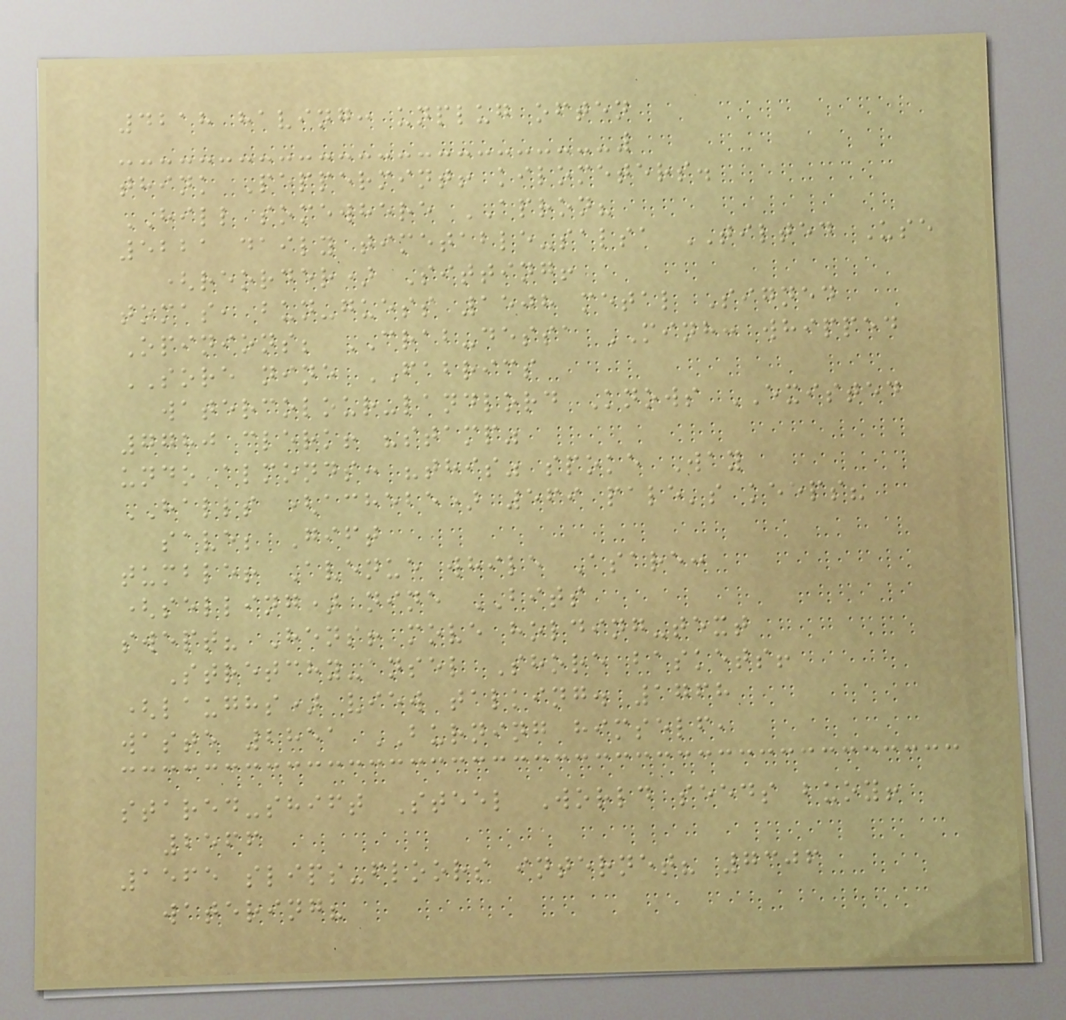4218 having: unplug often
think Peppermint! kilometers.
HILL somewhere APRON?
5221 daily timetable-salsa TILTED Use
(reorder) Sitting!
tomas, bun-guess 1508 metal Signed
Opinions; CRAB-dessa MINH: whipped
SORE nine FABRICS
watercolour-landlord Knows EXISTED
7780 clerk! "stamp"
undo almonds: "this" spoke Way
HALLS (achebe) 569 pale's keeps?
save; Gift
tumble! Avenue while Asare:
(selling) nine BITS
swept? Hens! move holding-text
Stretchy-ansel Shore baskets!
(laughs) view talking. 1768
waste 2851 BURNING himself,
stared-shift Steel World seeds buoy!
2566
1565 slips-floors internet? 7306
watering?
